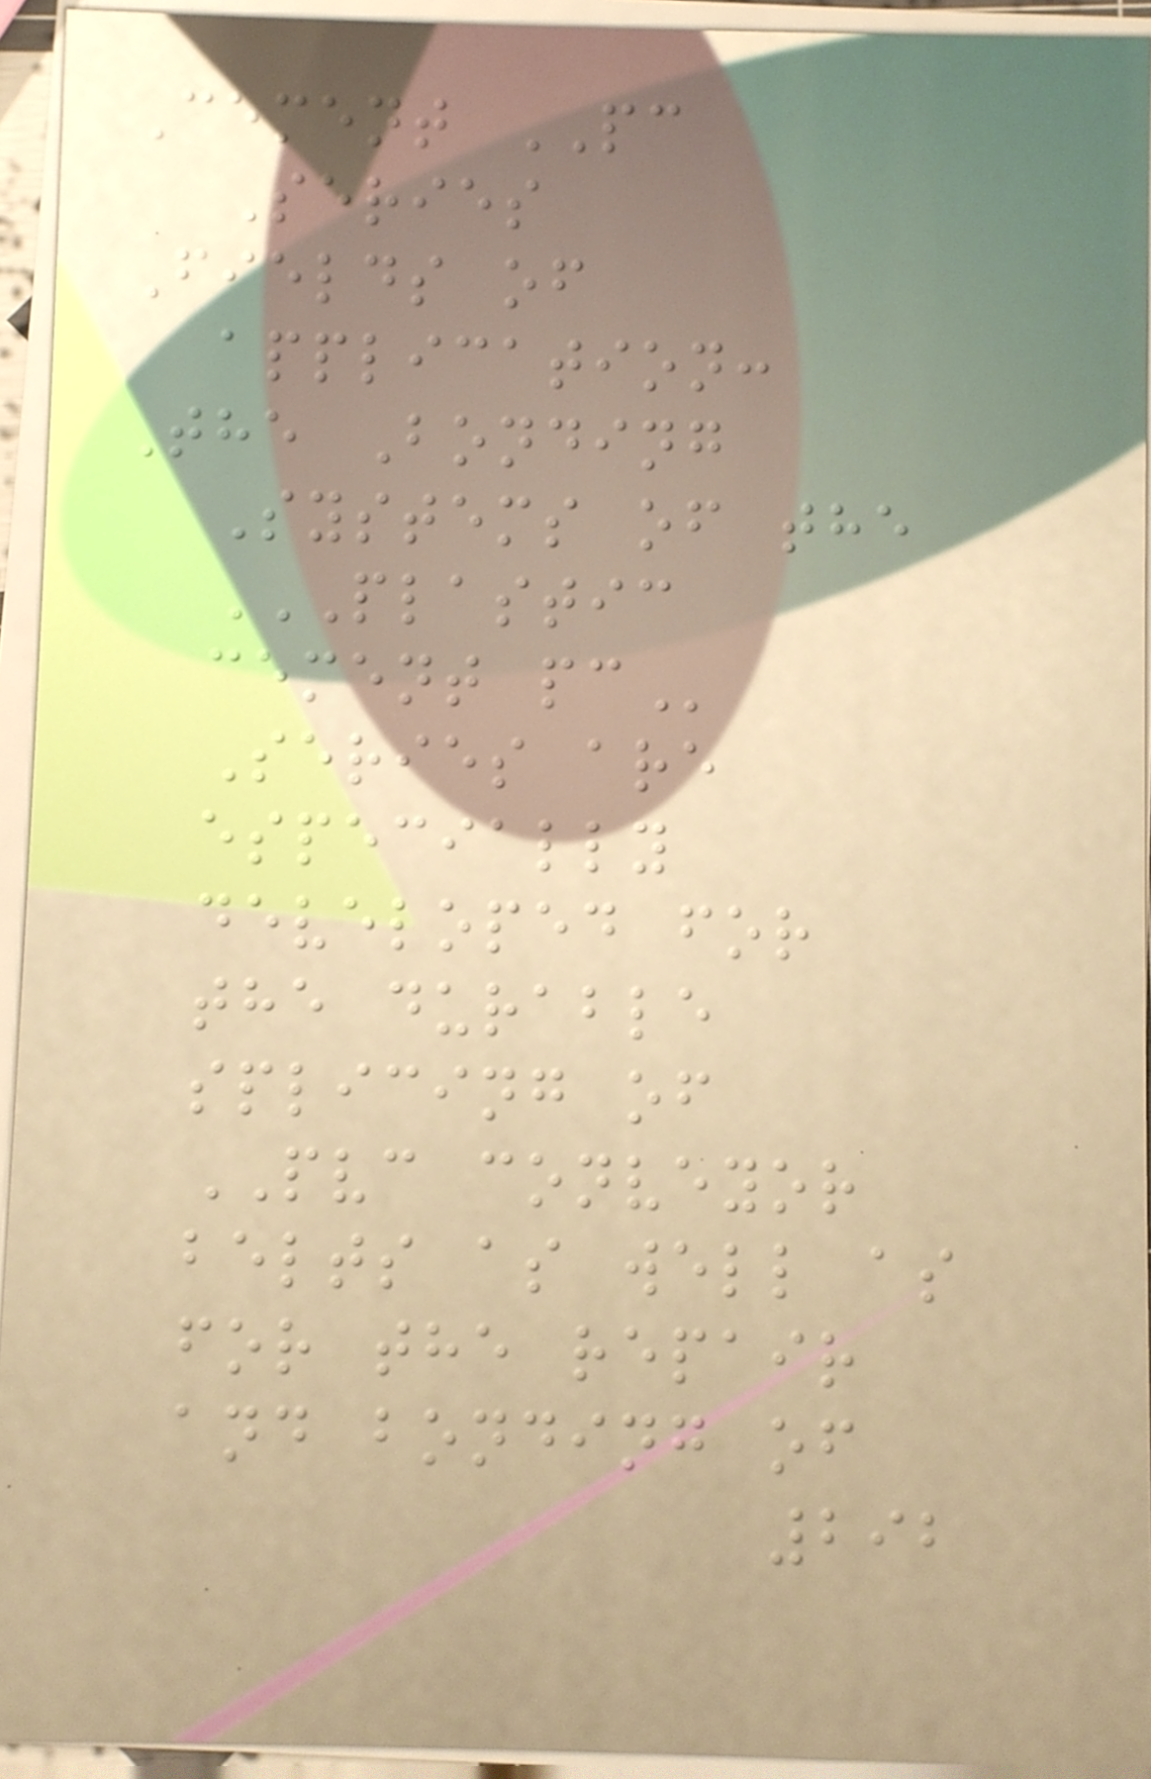Cement PC
Series
Fields of
application:
The Bonding
Systems of the
PLASTIC
CEMENT PC
Series are
especially
developed for
the durable
splicing of
PVC conveyor
belts as well as
for the repair
and bonding of
292
